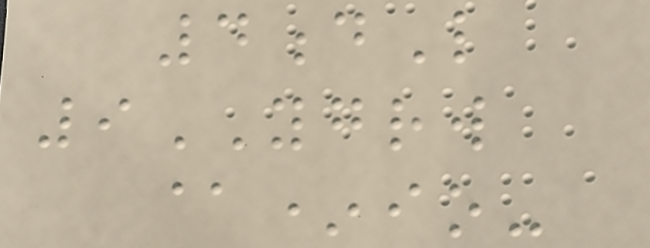4dL
9YGRW
@*io-
